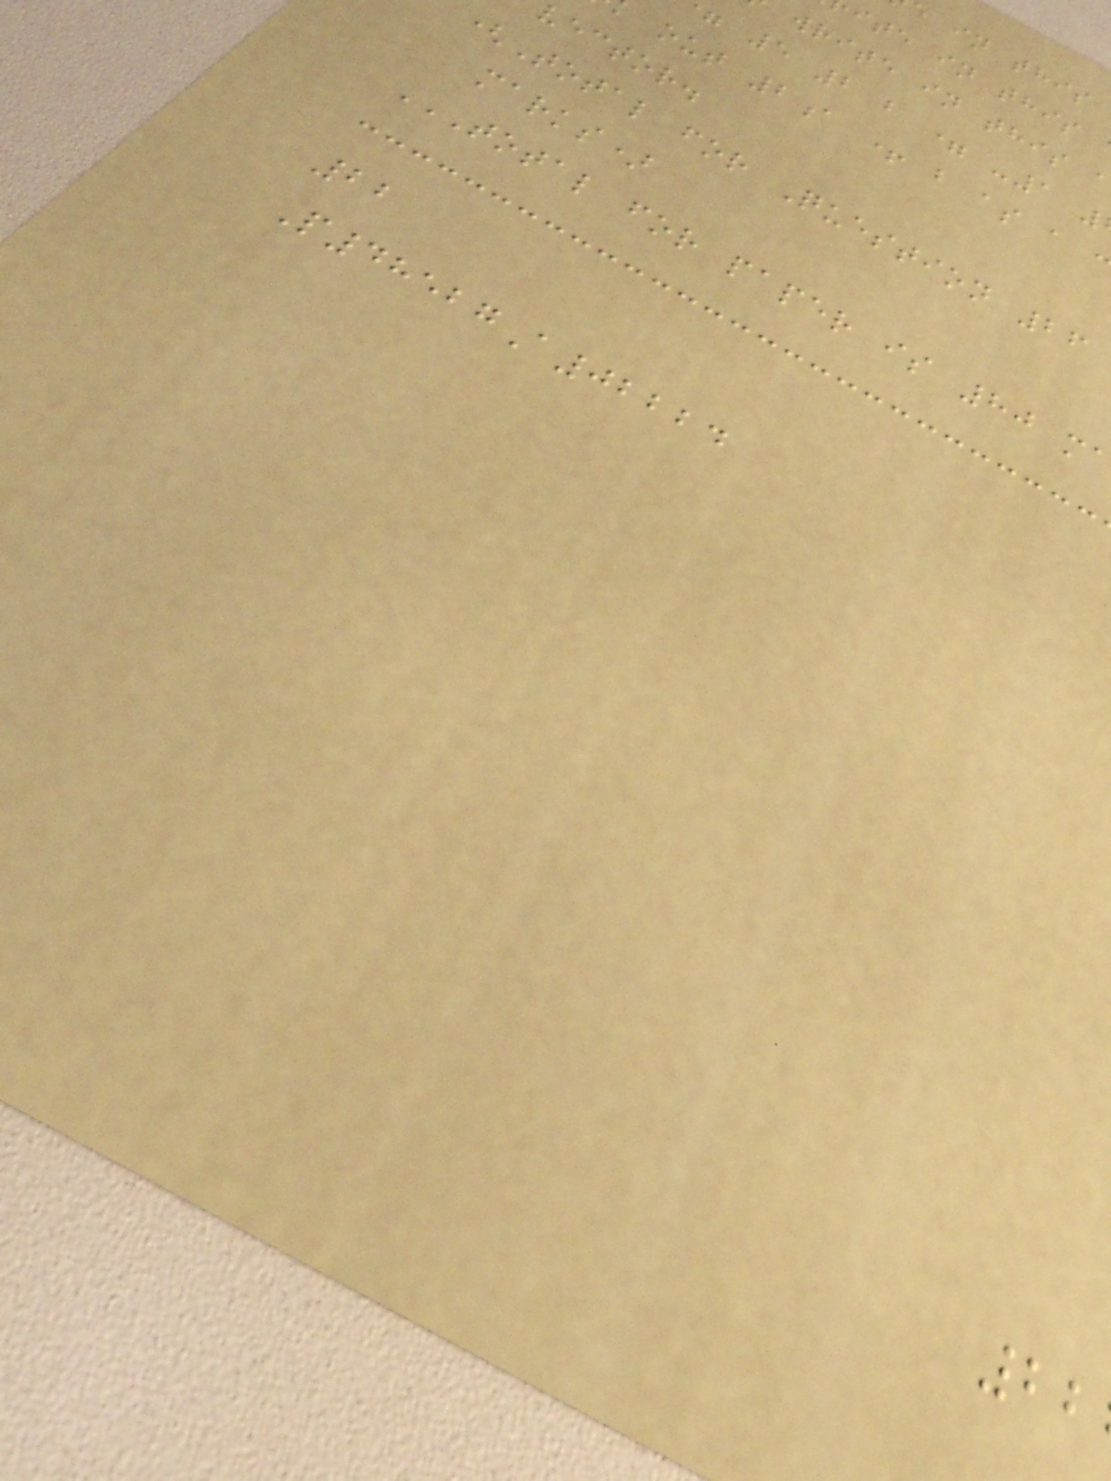e in this
ite in this
write in this
5 2 b = -1
out 2a + b as a
vector.
(Total for Question 26
marks)
22
P48527A02224
